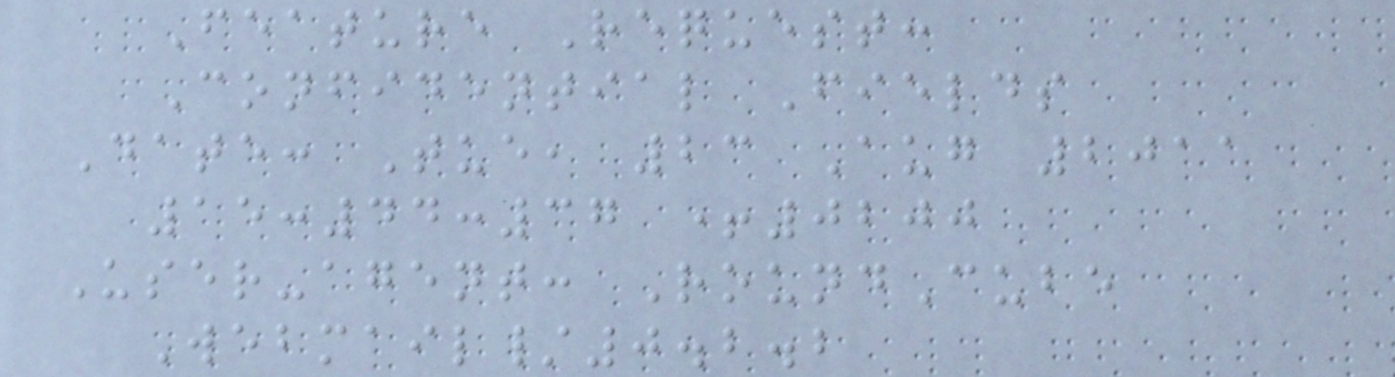Feature Request:
Confidential Fields
Date: Tue, 23 Aug 2011
15:44:37 +0200
User-agent: RoundCube
Webmail/0.2.2
